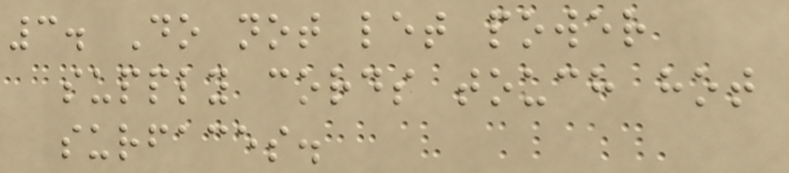3. Do not let power
supply cords touch hot
surfaces.
